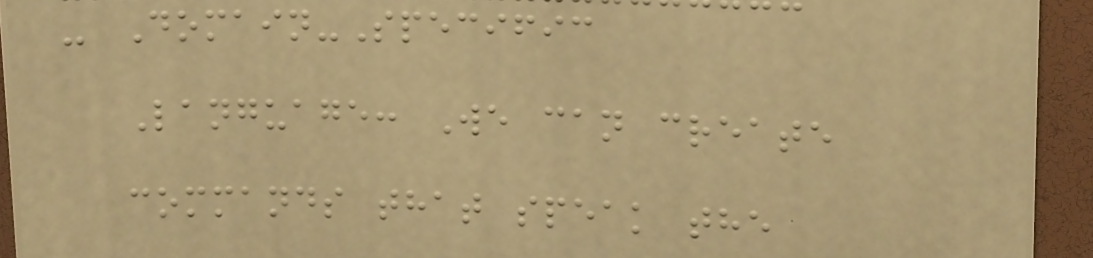- Domain-Specific
Language: We can create
commands that speak the
